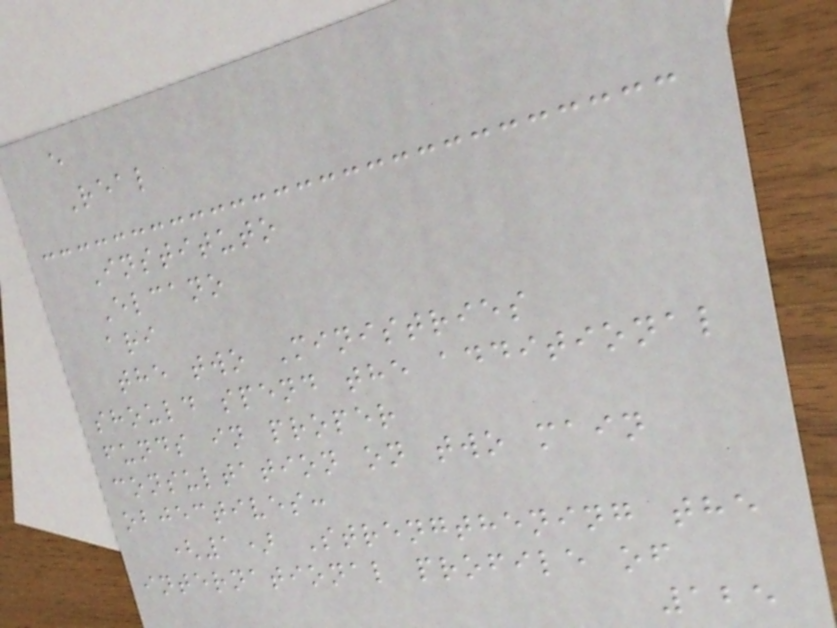e
Real
Instituto
Elcano
ari
the two Ministries
should spend the additional
funds in proper
consultation on two main
objectives:
(1) Strengthening the
international profile of
125
